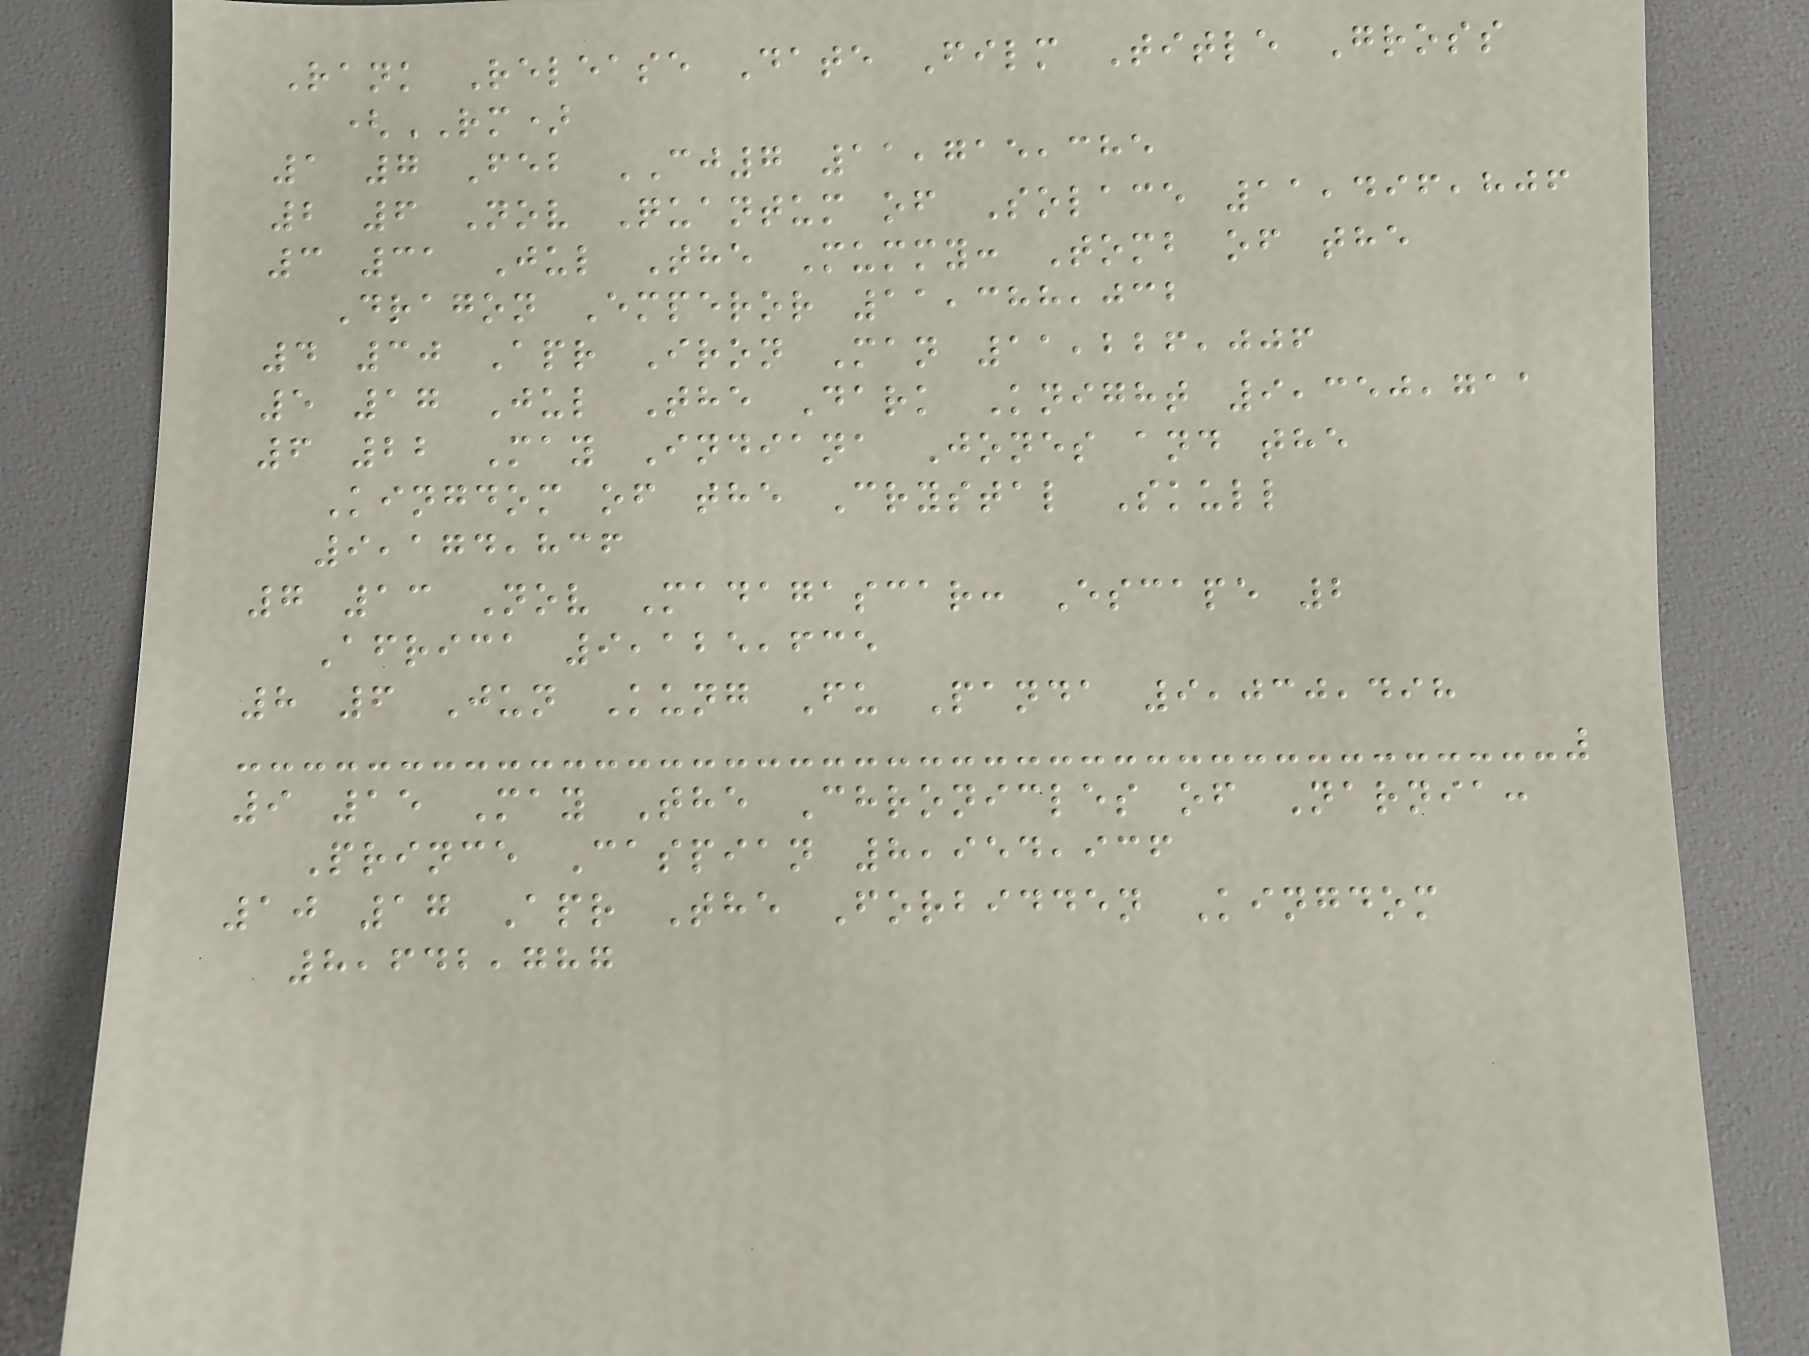Rank Release Date Film Title Gross
(RM)
1 7 Feb CJ7 11,715,385
2 6 Nov Quantum of Solace 11,496,806
3 31 Jul The Mummy: Tomb of the
Dragon Emperor 11,388,032
4 30 Apr Iron Man 11,226,006
5 17 Jul The Dark Knight 9,350,711
6 22 May Indiana Jones and the
Kingdom of the Crystal Skull
9,174,836
7 13 Nov Madagascar: Escape 2
Africa 9,125,635
8 6 Jun Kung Fu Panda 9,030,498
9 15 May The Chronicles of Narnia:
Prince Caspian 8,954,936
10 17 Apr The Forbidden Kingdom
8,642,787
